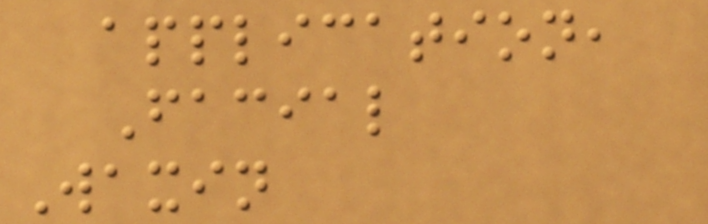application,
Facial
Waxin
